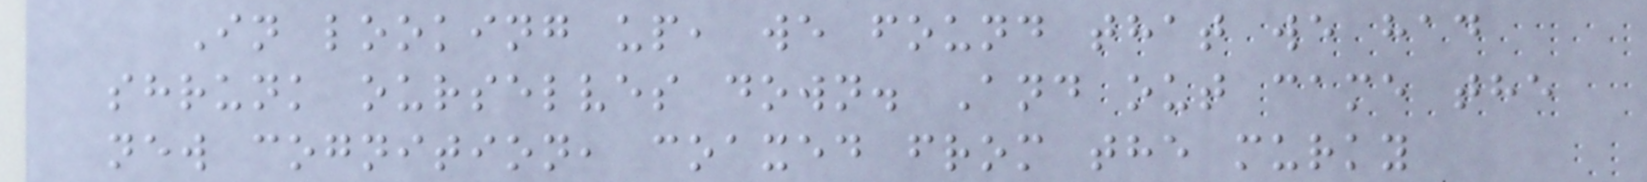In looking up, we found that we had
shrunk ourselves down. And out came the
new cognition, coaxed from the murky
